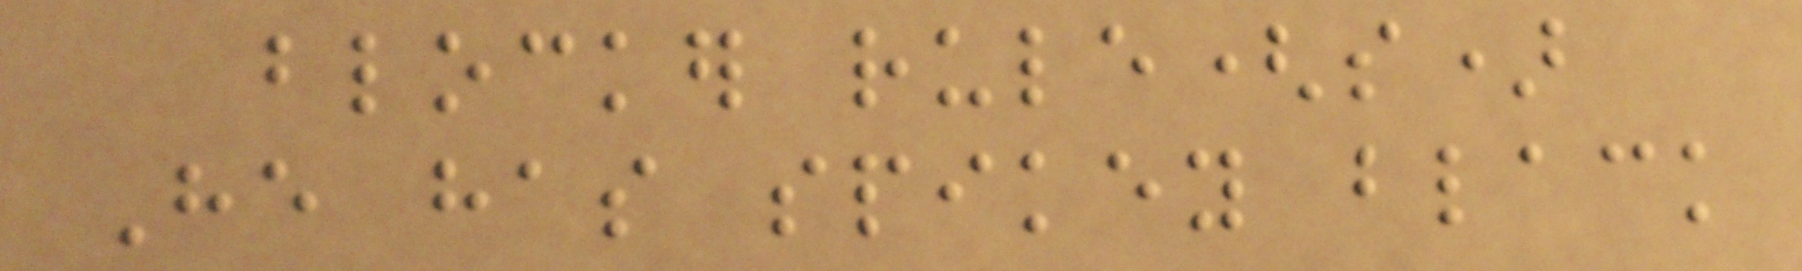blocker rule(s)
He has spikey black
